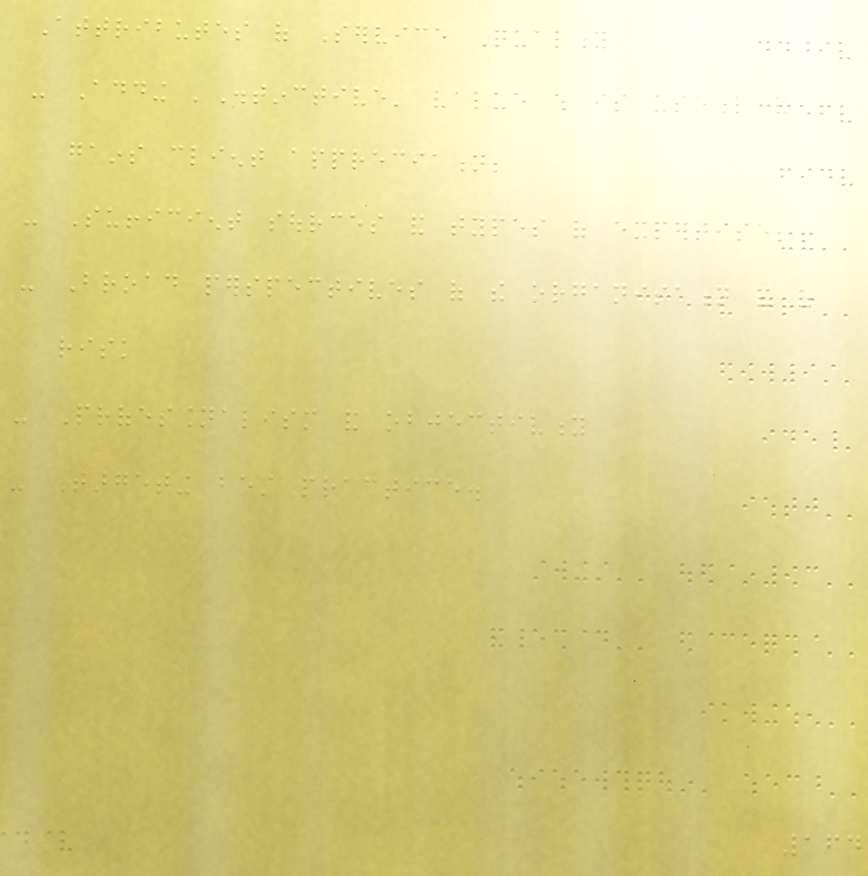Attributes of Service Quality
- Adding 'Distinctive' value which is useful and
gains client appreciation;
- Sufficient sources and types of expertise;
- Broad perspectives of the organisation and of
risk
- Professionalism and objectivity
- Targeting best practice.
164
